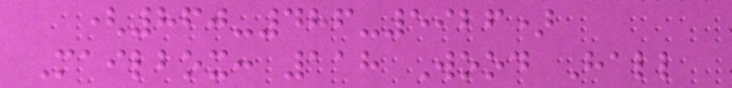(860-486-5926)
Mailbox: 118 Wood Hall
